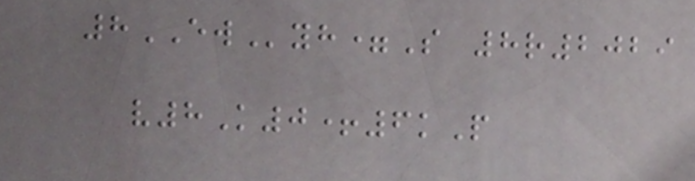8EWyh=S 8r2029
v8K0+6kP
